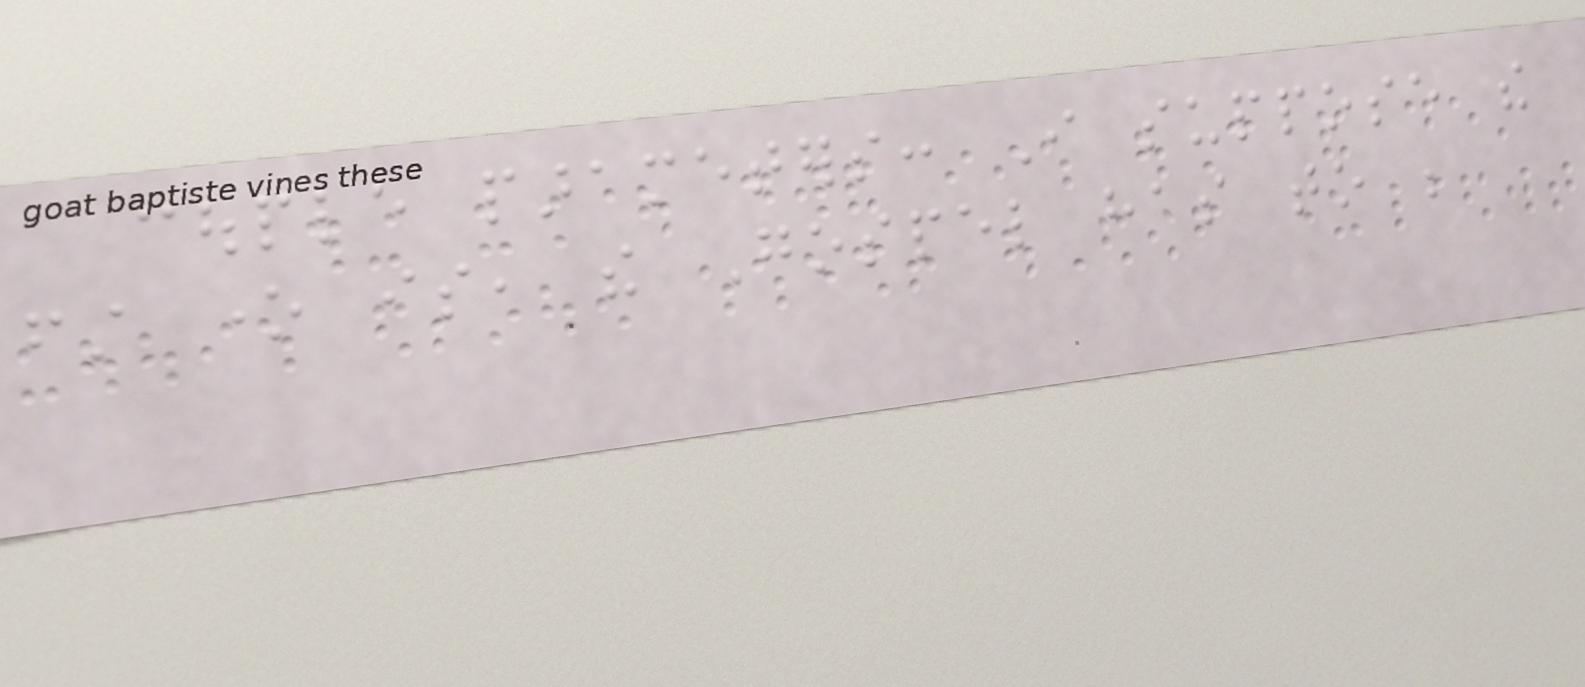couple parameters: I suppose the
first one is, the Gospel has to be
